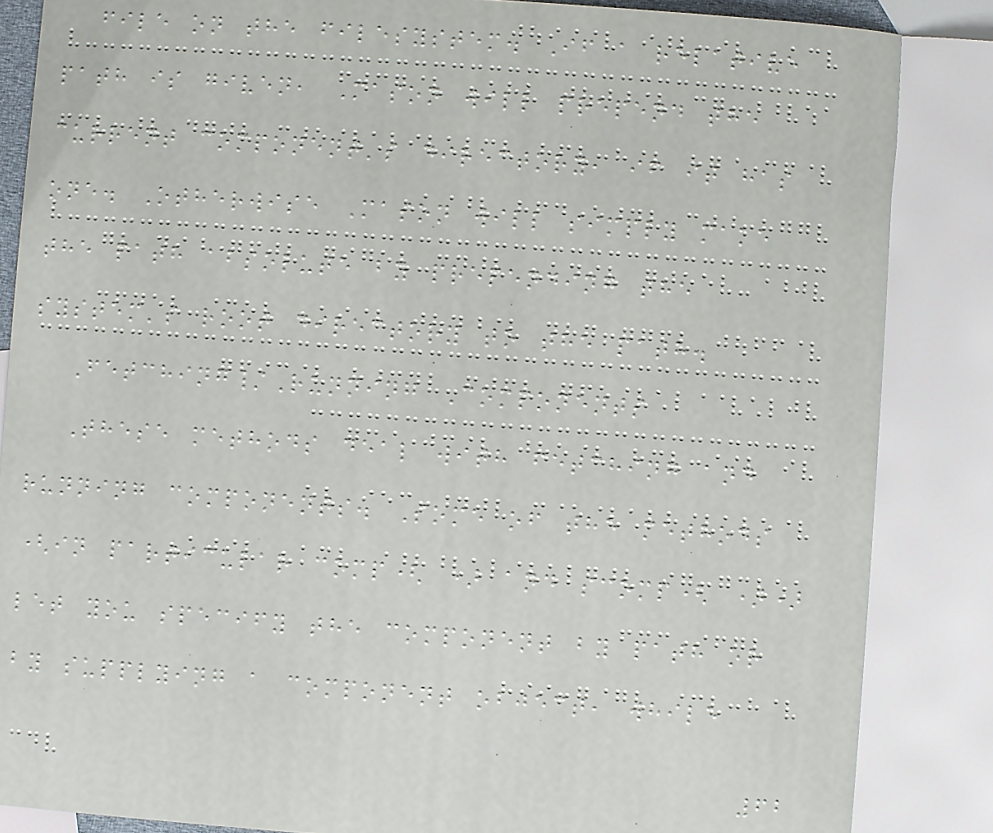file on the filesystem. If a relative
path is given, Mason will prepend the
current component's directory, if it has
one. Otherwise Mason will simply make
the path absolute by prepending the
system's root directory to the path.
Fetching/Running Components
These methods deal with fetching and
running components. Some of the methods
(in particular comp( ) and scomp( ))
let you specify the component by path or
by supplying a component object, while
62
